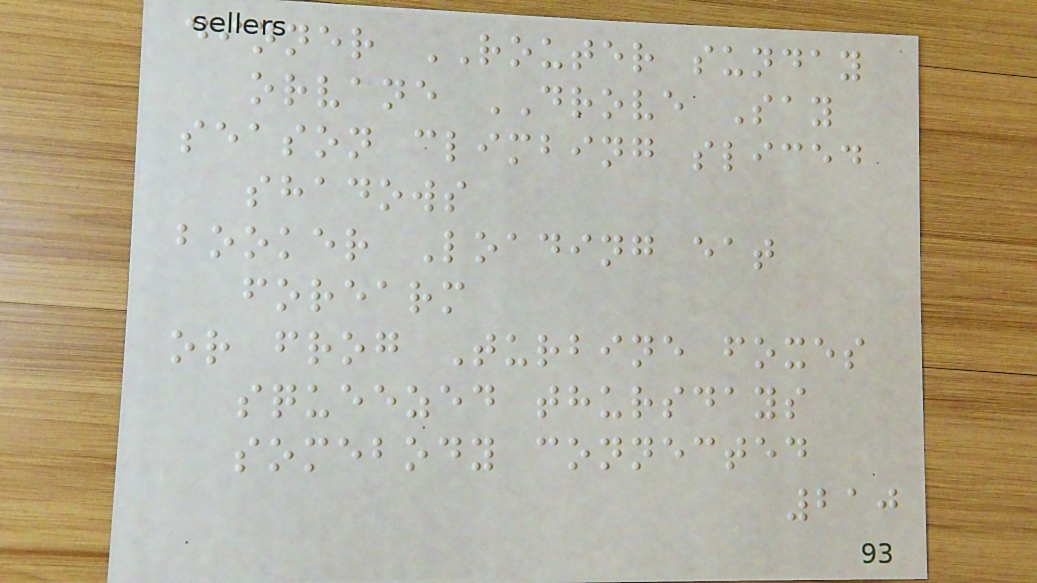dinner ROUTER sunday
orvane DROVE Say
season climbing sliced
shadows
booker Loading eat
forearm
or frog Turbine foxes
squeezed thursdays
somebody connected
210
